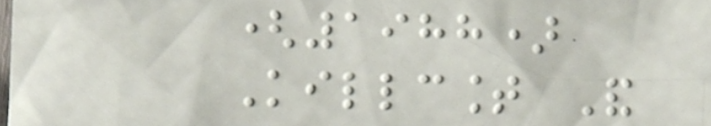(1988)
Killcount And
